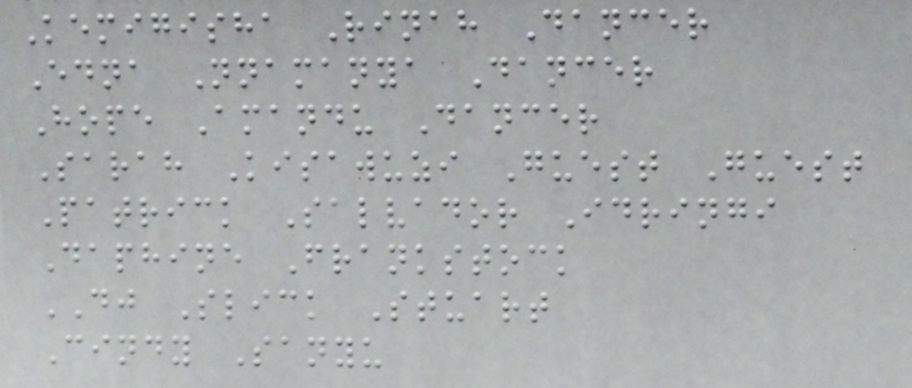Kemigisha Rinah Dancer
Edna Nnamanya Dancer
Hope Amandu Dancer
Sarah Kisawuzi Guest Guest
Patrick Salvador Idringi
Daphine Frankstock
DJ Slick Stuart
Cindy Sanyu
